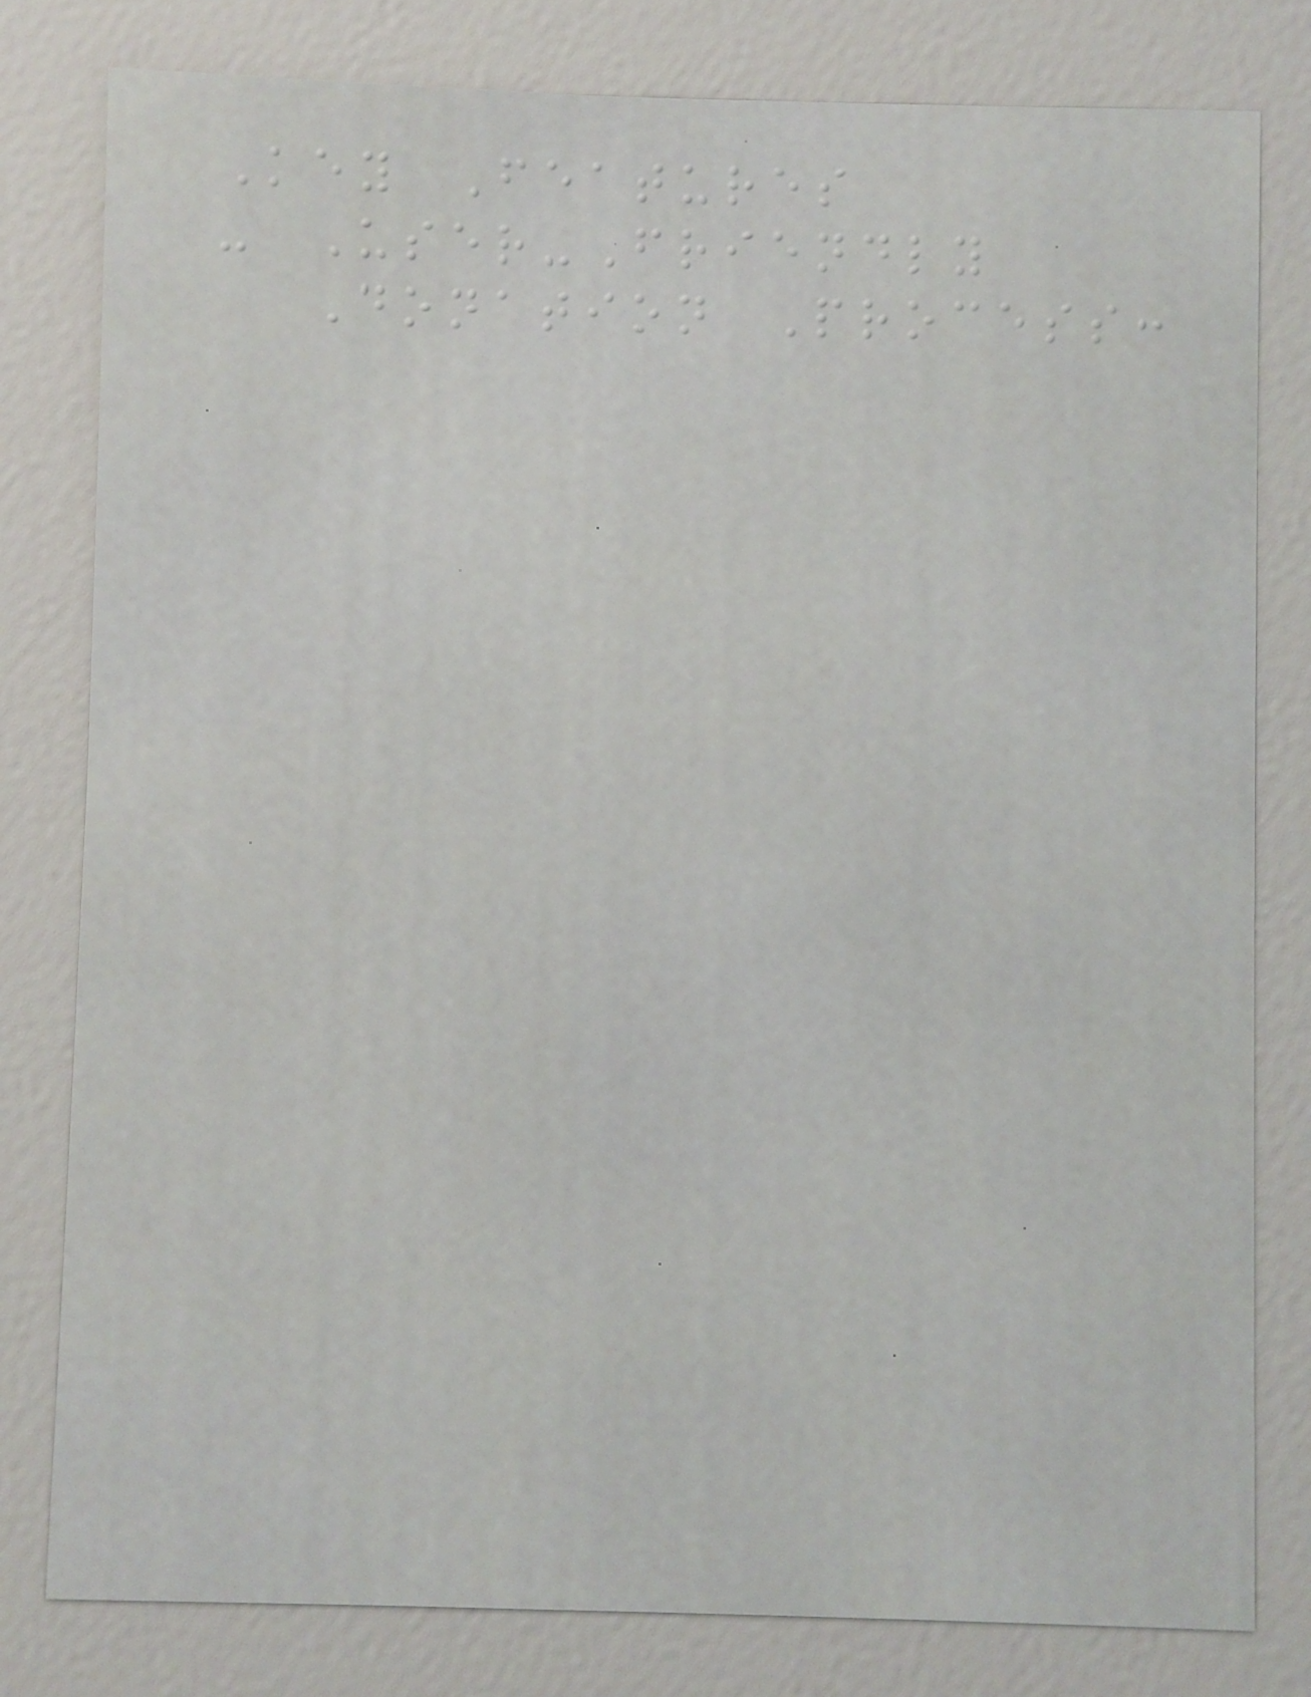Key Features
- User-Friendly
Donation Process:
